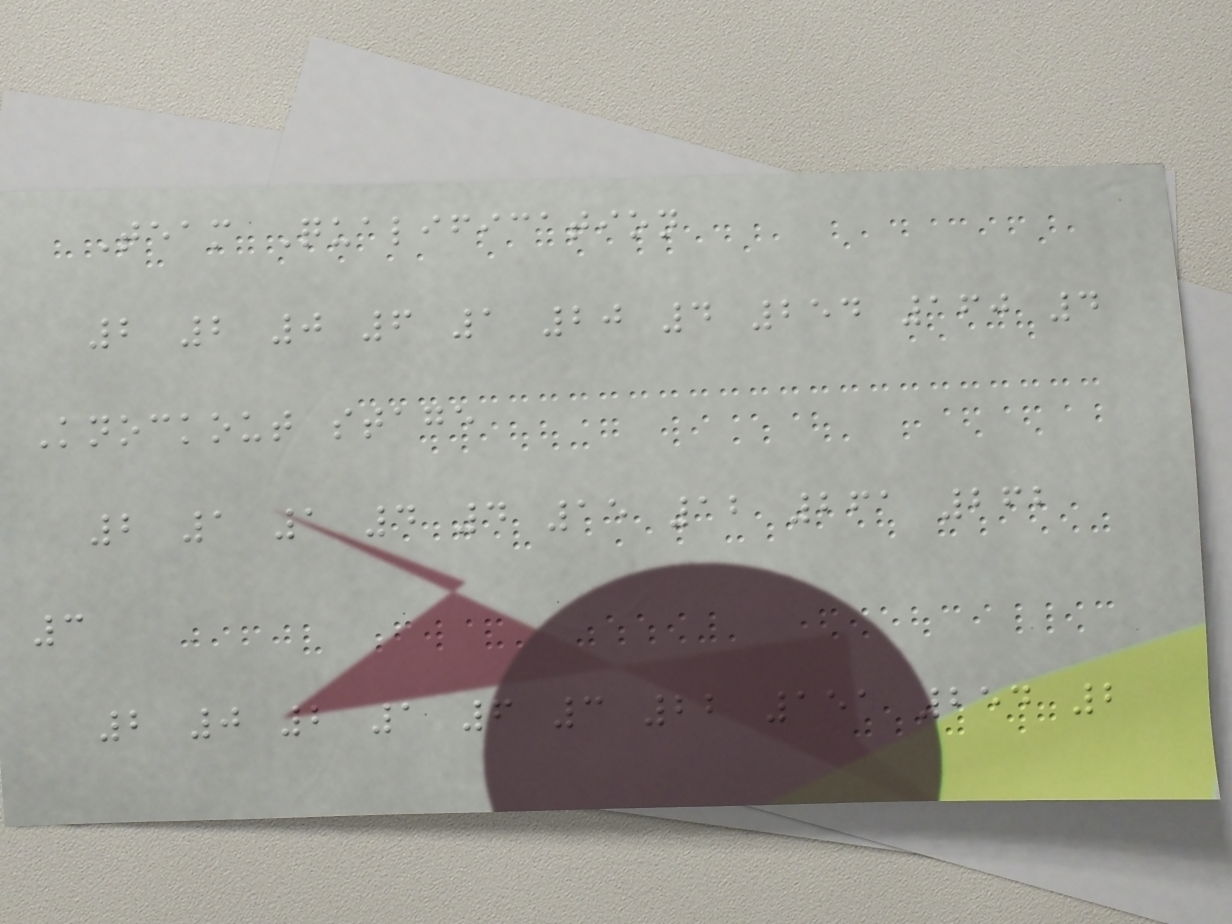Team Qualification
2 2 0 6 1 20 4 254 160 4
Knockout stage
2 1 1 4 4 15 12 261 262
3
2 0 2 1 6 3 22 151 254 2
